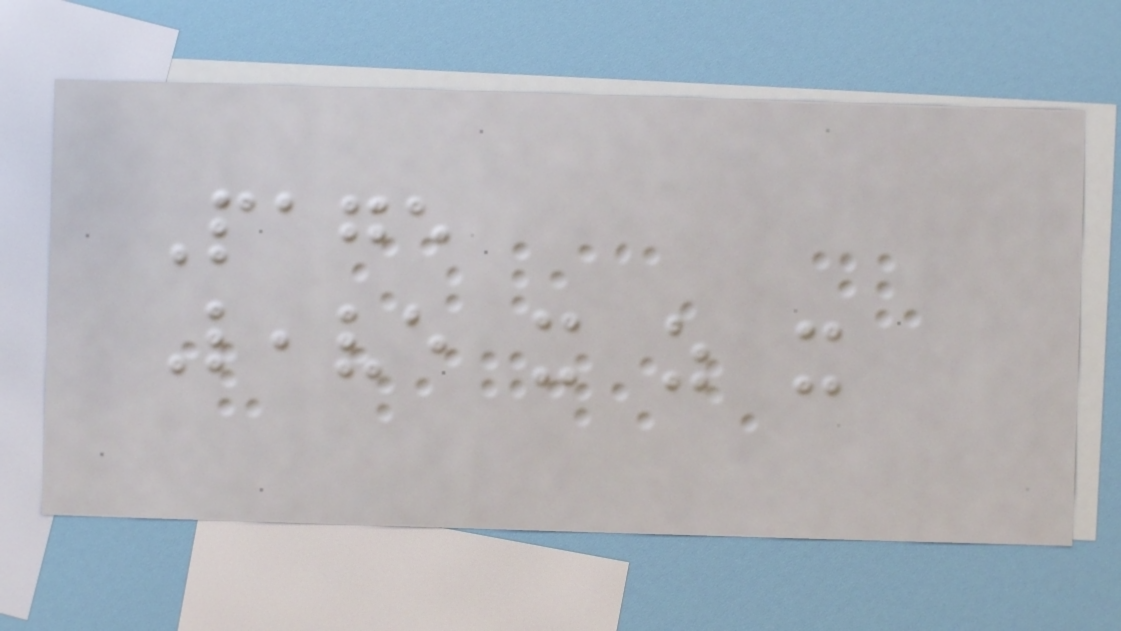Page
Leave it as it
